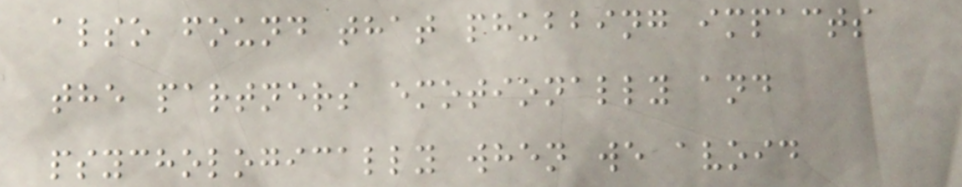also found that phubbing impacts
the partners emotionally and
psychologically when we avoid
